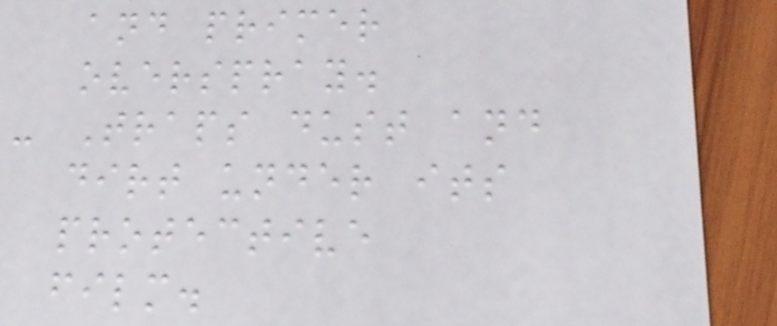and primer
overspray.
- Traps dust and
dirt under its
protective
film.
